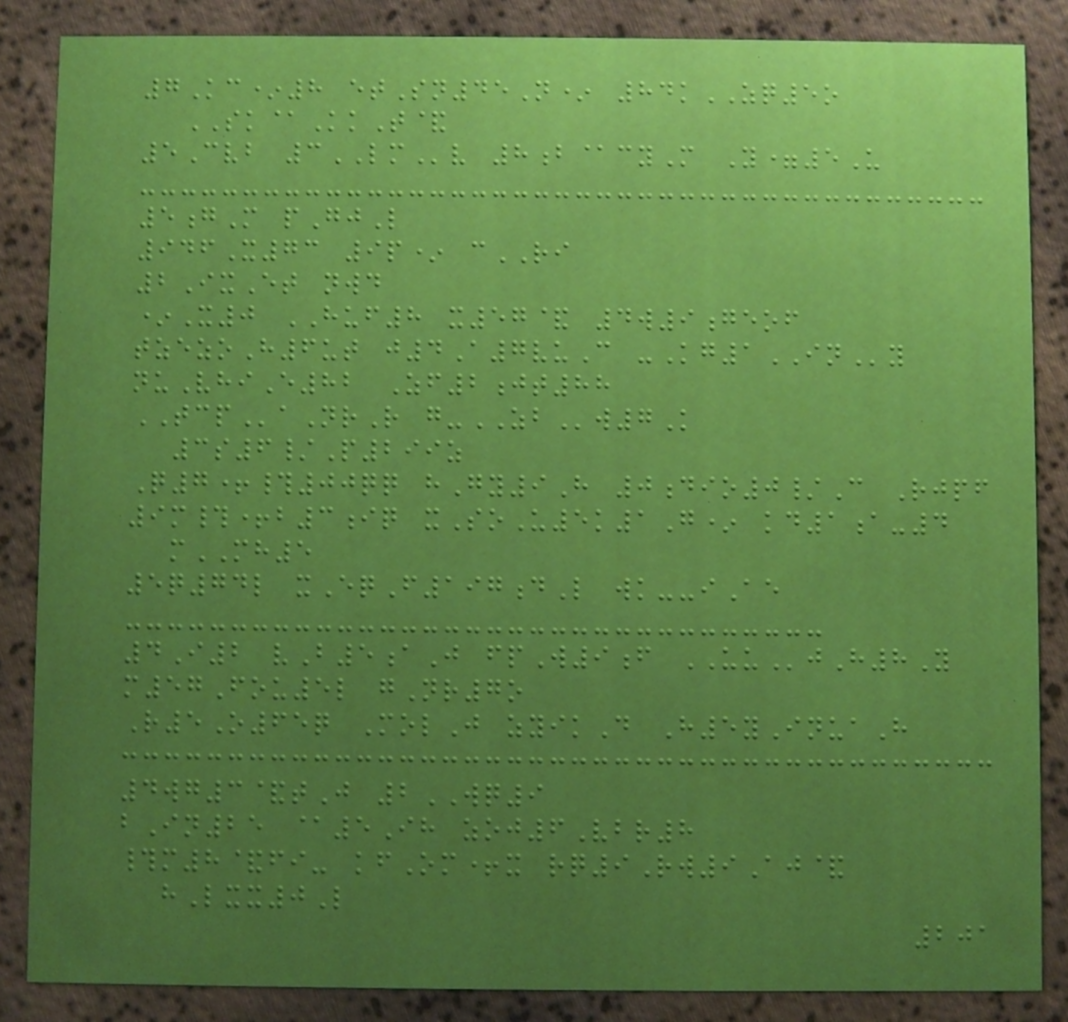7Kc*8 etSn45N* 84kZQ5o
SK@KkT&
5Cvb 3LMv 8b@cyM Y=5U
5gM pGjL
946X73 9p* cRI
2IxEt nwd
*X0 HUF8 x57& 4w9geof
tzezoH6ut j4A7vuC -Kg1INy
nuVhiE82 Zf2jt88
TCPaNrR g-ZBw7K
3s6/P299z
Q7+#00qq hGy9H 0dio0/C Rjpf
9m#+b3iq xSoU5k1G* kd1a-4
mMH5
5q74l xEqF197dL wk--iAe
4I2 vB5aJ fpW9f UUjH8Y
m57Fou5l gNr7o
R5O65q MolJ zyikD H5yInuaH
4wg3&tJ 2WQ9
bIn25 @5Ih zoj6Vbr8
#m8&fi- kfOm+x rq9Rw9Aj&
hLxx0L
201
